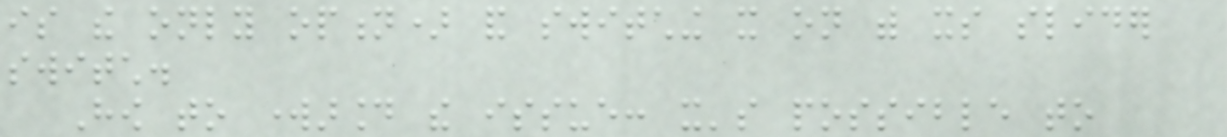is the only option) and switching it on with its slider
switch.
How to workaround the issue: it's possible to
